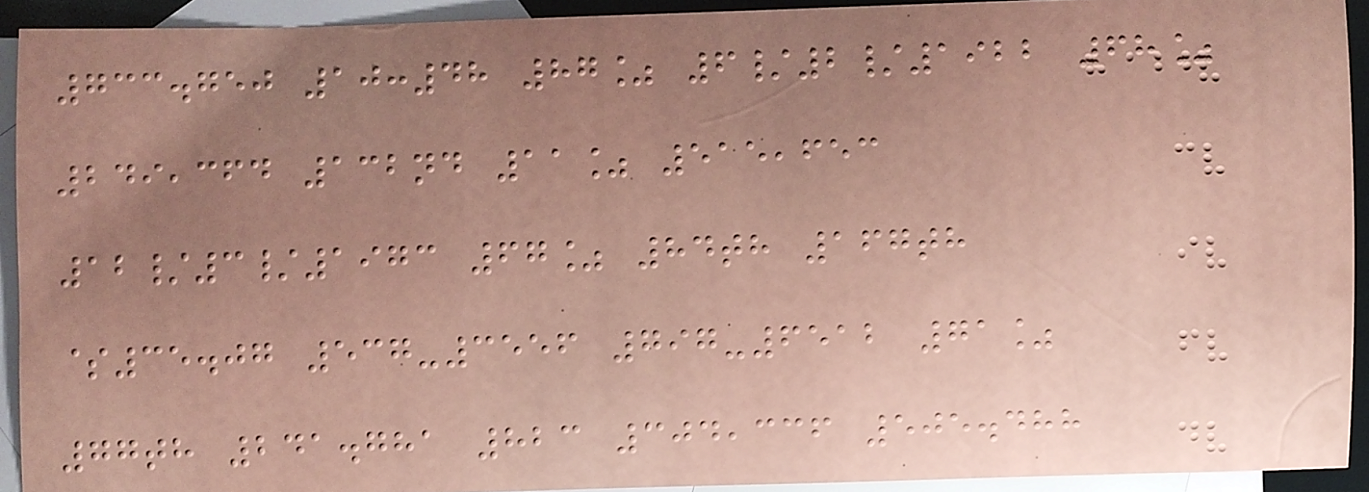733.750 10:48 87% 6/2/1922 68%
249,364 132nd 11% 515,653
12/3/1973 67% 84th 167th
$35.07 537-3556 797-6512 71%
77th 241.781 823 304,336 505.488
